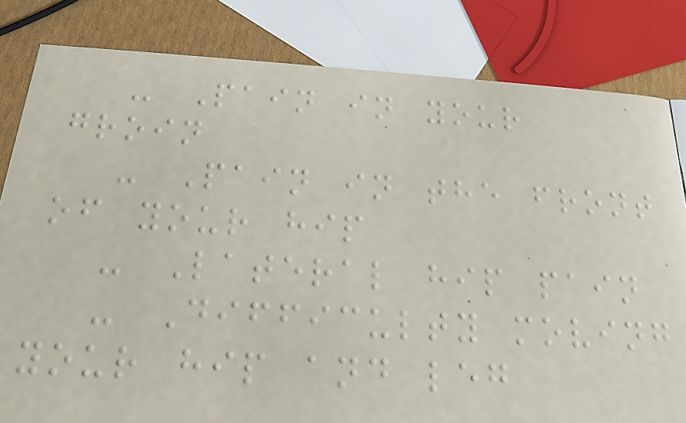- Pain in your
groin
- Pain in the front
of your hip
- Lateral hip pain
- Difficulty moving
your hip and leg
